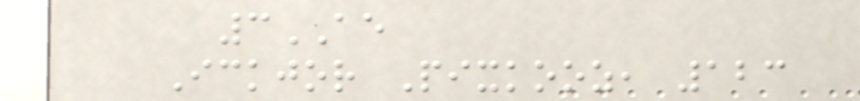3AE
Ickjor Pixkooz, 123
